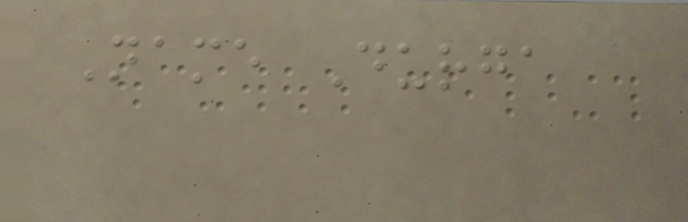Name Durga
